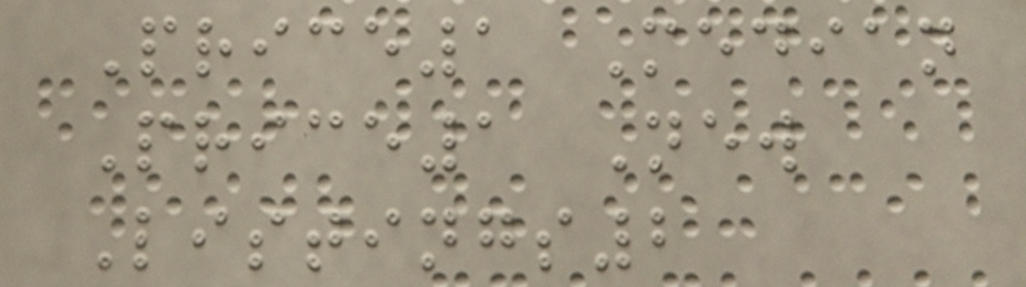Price1 Median
Price1 New
Listings2
